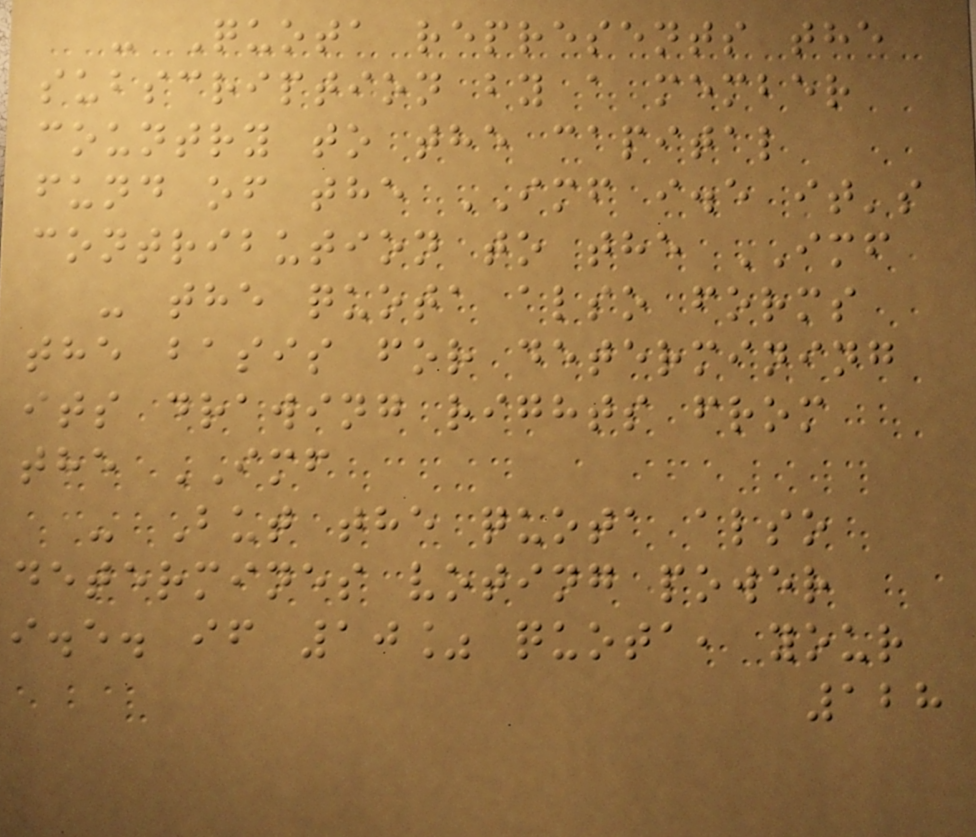- Quota represents the
subscription by a member
country to the capital
fund of the IMF i.e it's
contribution to the IMF
- the quota also forms
the basis for determining
its drawing rights from
the IMF
- But the quota also
determines voting power
i.e. if 10% quota, your
128
